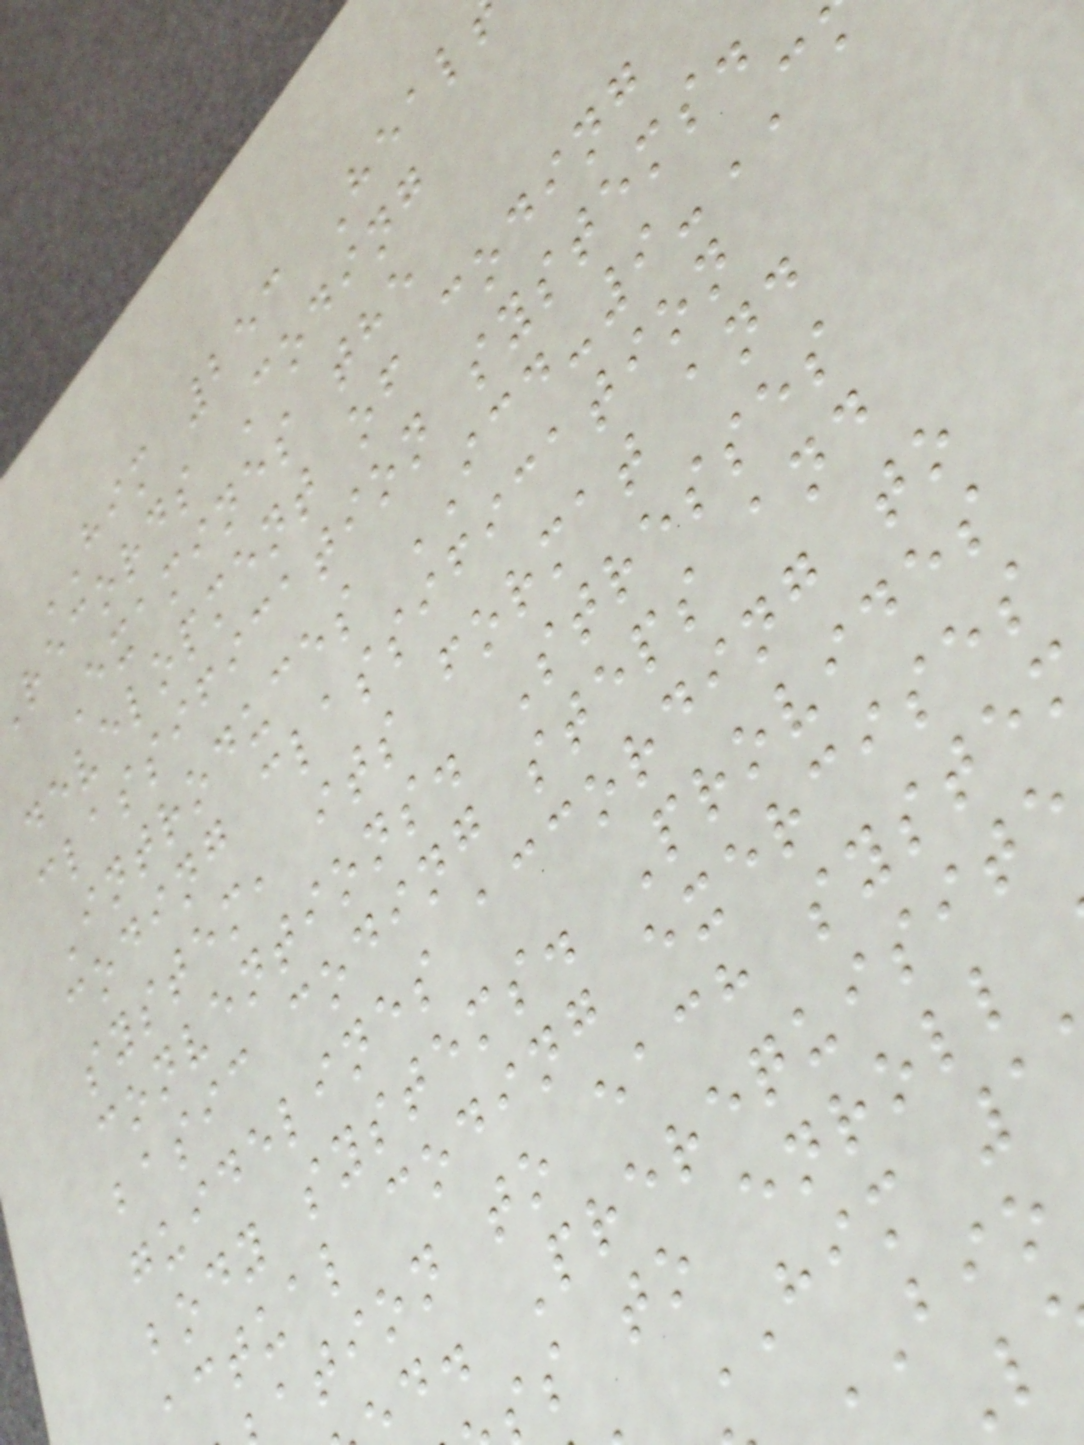HIM 253 Heal
records Coding
Examines the
development of coding
classification systems.
Introduces ICD-9-
coding classification
system, its format and
conventions. Stresses
basic coding steps and
guidelines according to
body systems. Provides
ctual coding exercises
ation to each system
d. Prerequisite
ss to enroll
HIM 1
